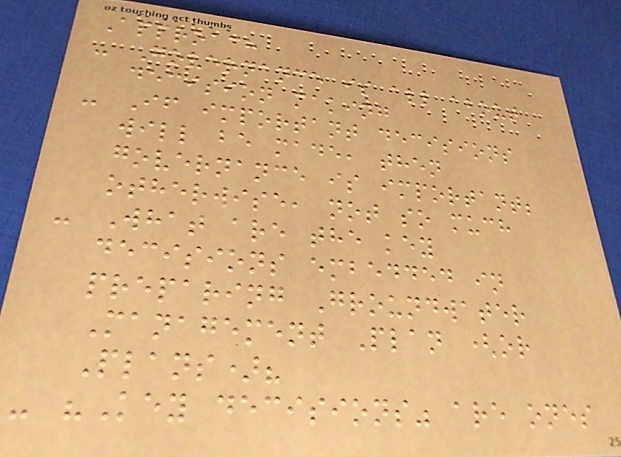Approach
- Governance is all about
decision making
- If important decisions
will be made, then
governance is important;
otherwise, not so much
- What are the key
decisions embedded in
preparing Groundwater
Management Plan (or
Plans)?
- "Key decisions" are ones
